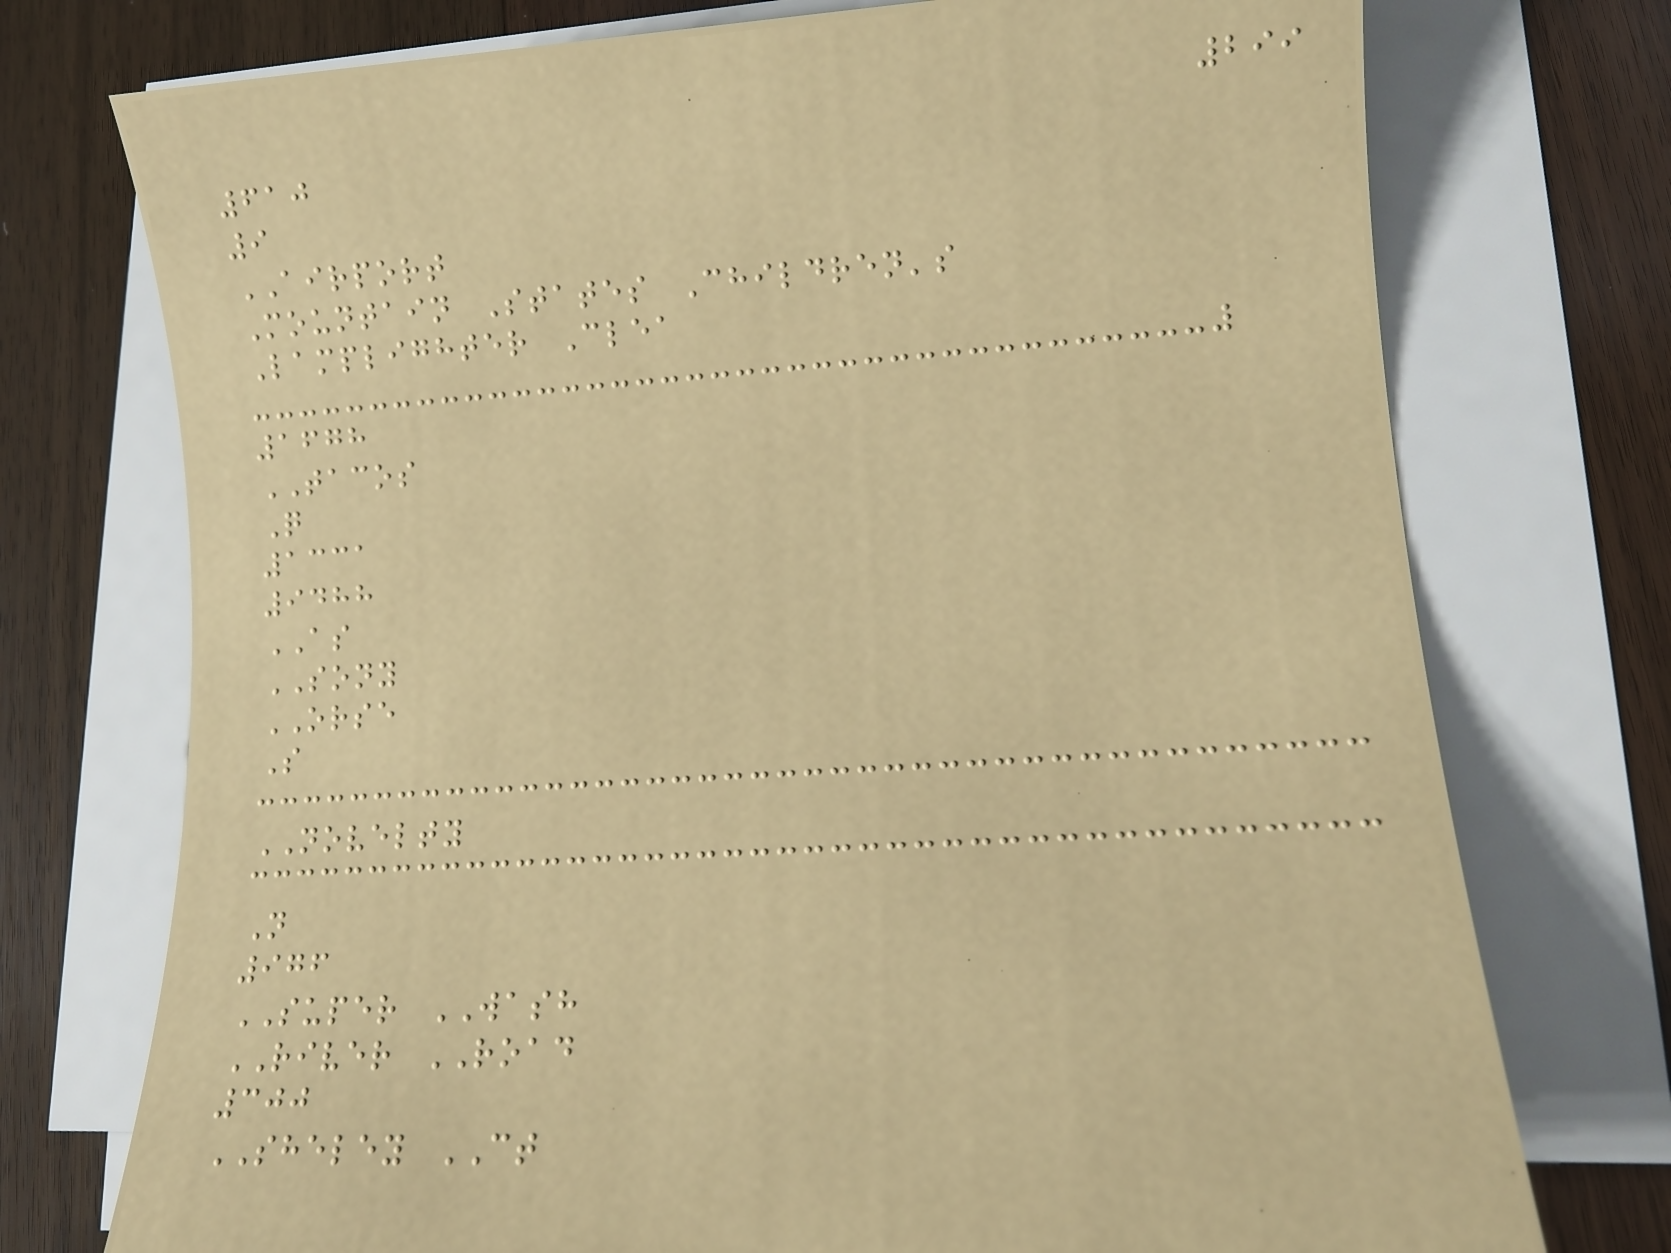299
610
9
AIRPORT
Mountain States Children's
Lamplighter Clea
1678
TACOS
Q
1331
9488
AS
SONY
ORSE
S
NOVELTY
N
976
SUPER WASH
RIVER ROAD
300
SHELEY CT
